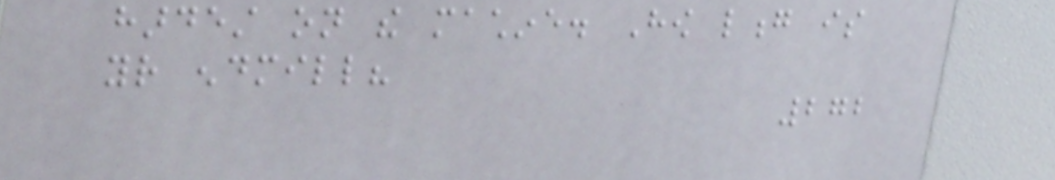hardest on the machine. How long is
your endmill?
272
